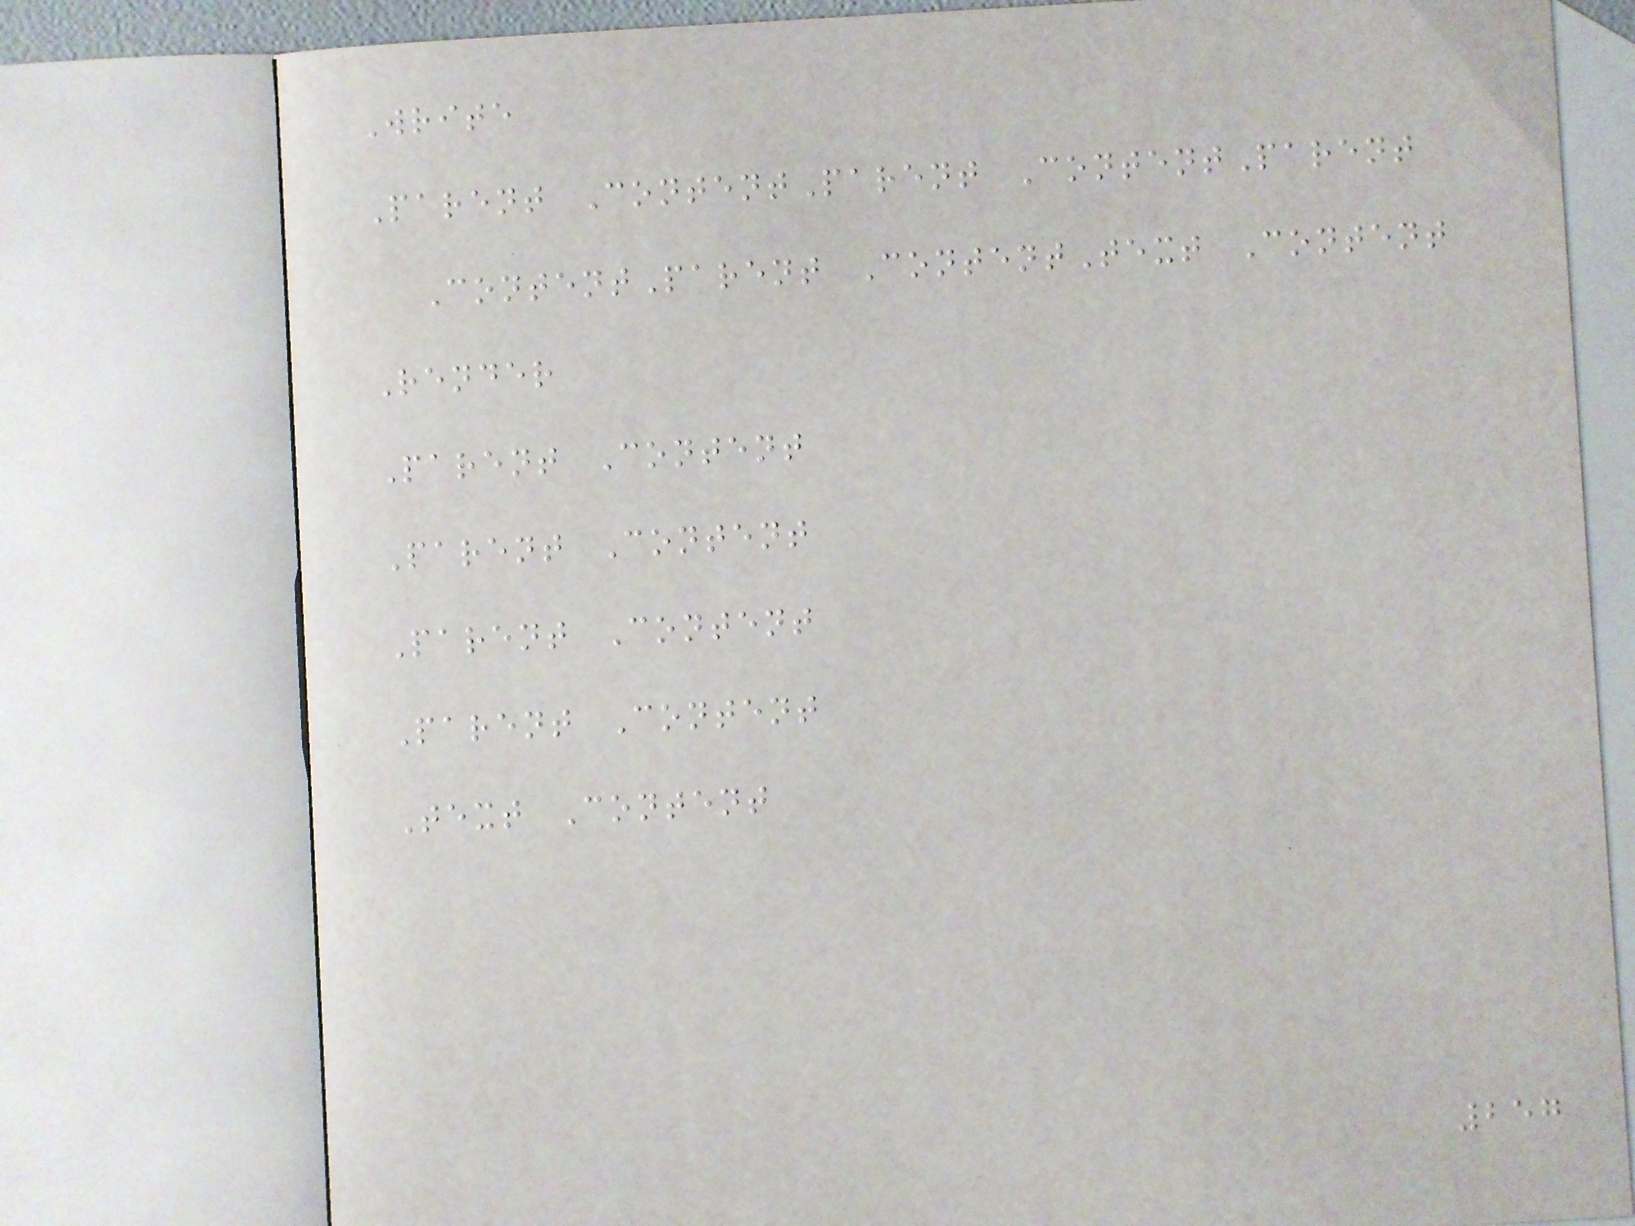Write
Parent ContentParent ContentParent
ContentParent ContentText Content
Render
Parent Content
Parent Content
Parent Content
Parent Content
Text Content
257
